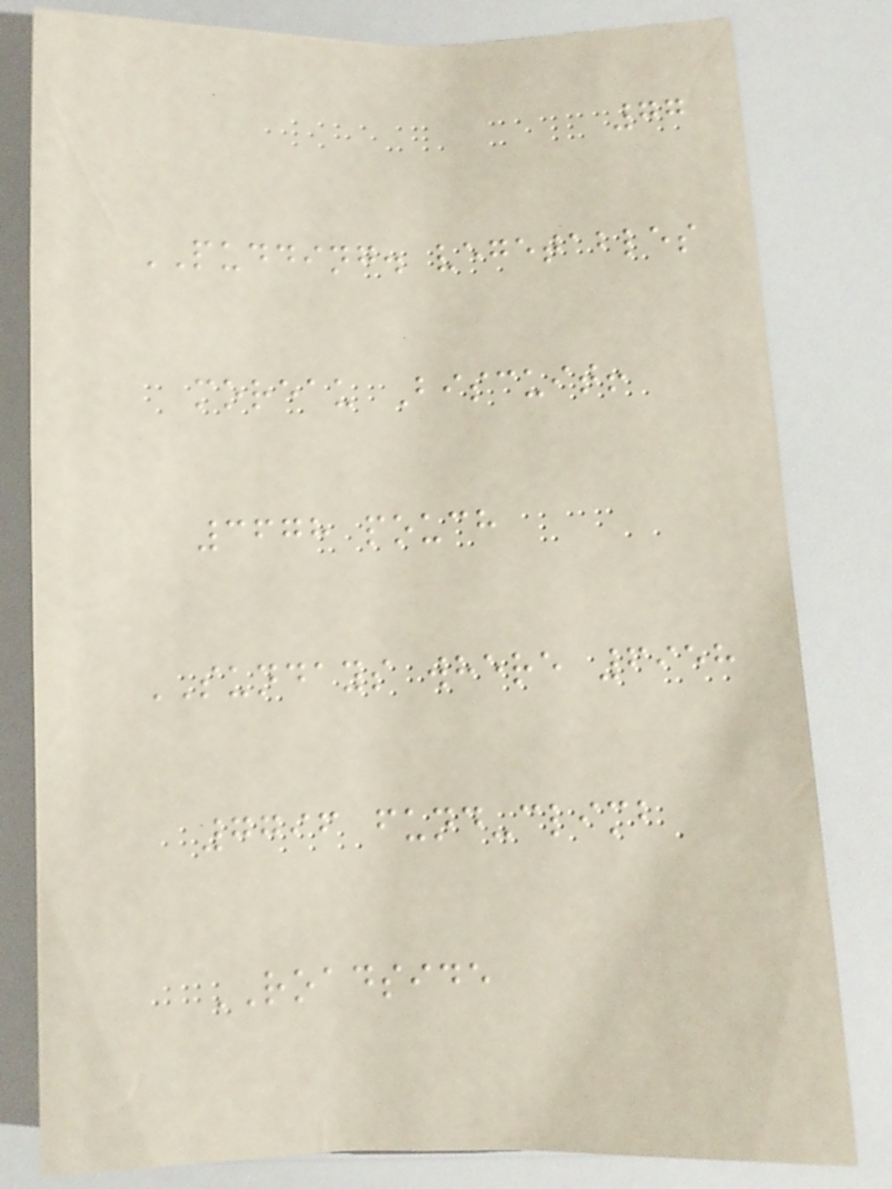77
PUDDING. vegetables
moreau Biscuit!
3678 pouch
SUNDAYS where 6958
7796 fund-climb
ROADSIDE
